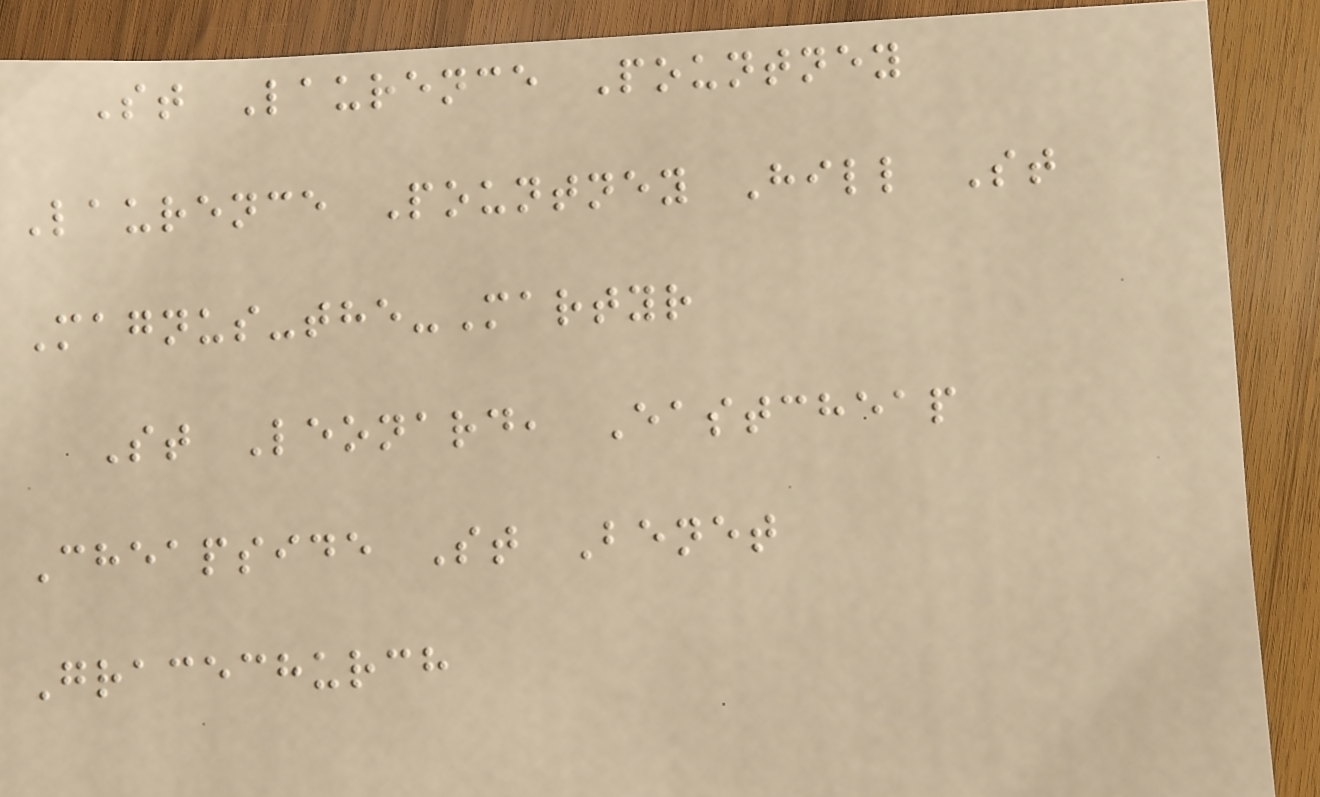St Laurence Pountney
Laurence Pountney Hill St
Magnus-the-Martyr
St Leonard, Eastcheap
Cheapside St Benet
Gracechurch
